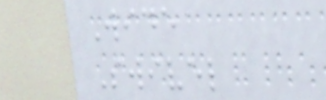Wide
Swivel
